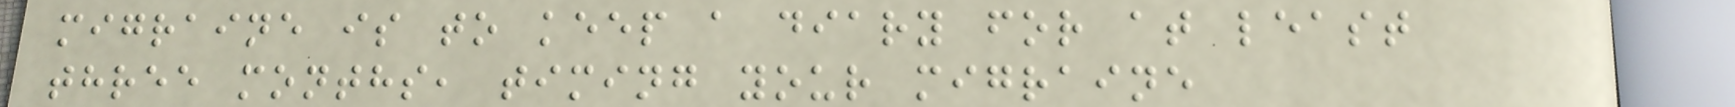migraine is to keep a diary for at least
three months, timing your migraine
